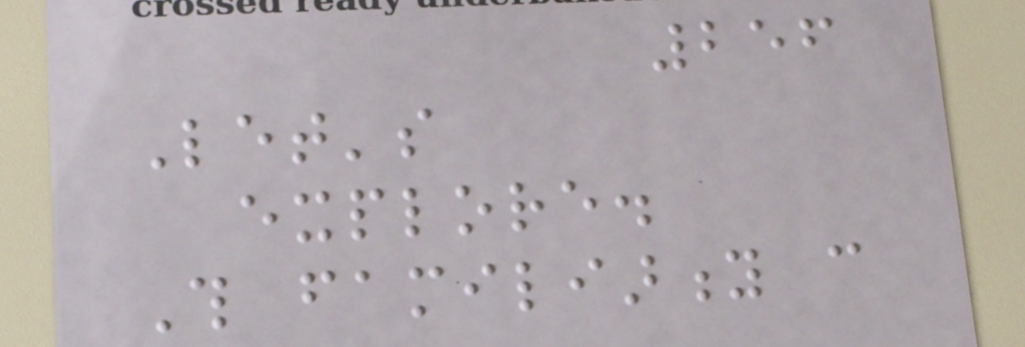256
Let's
explore.
This familiarity can
